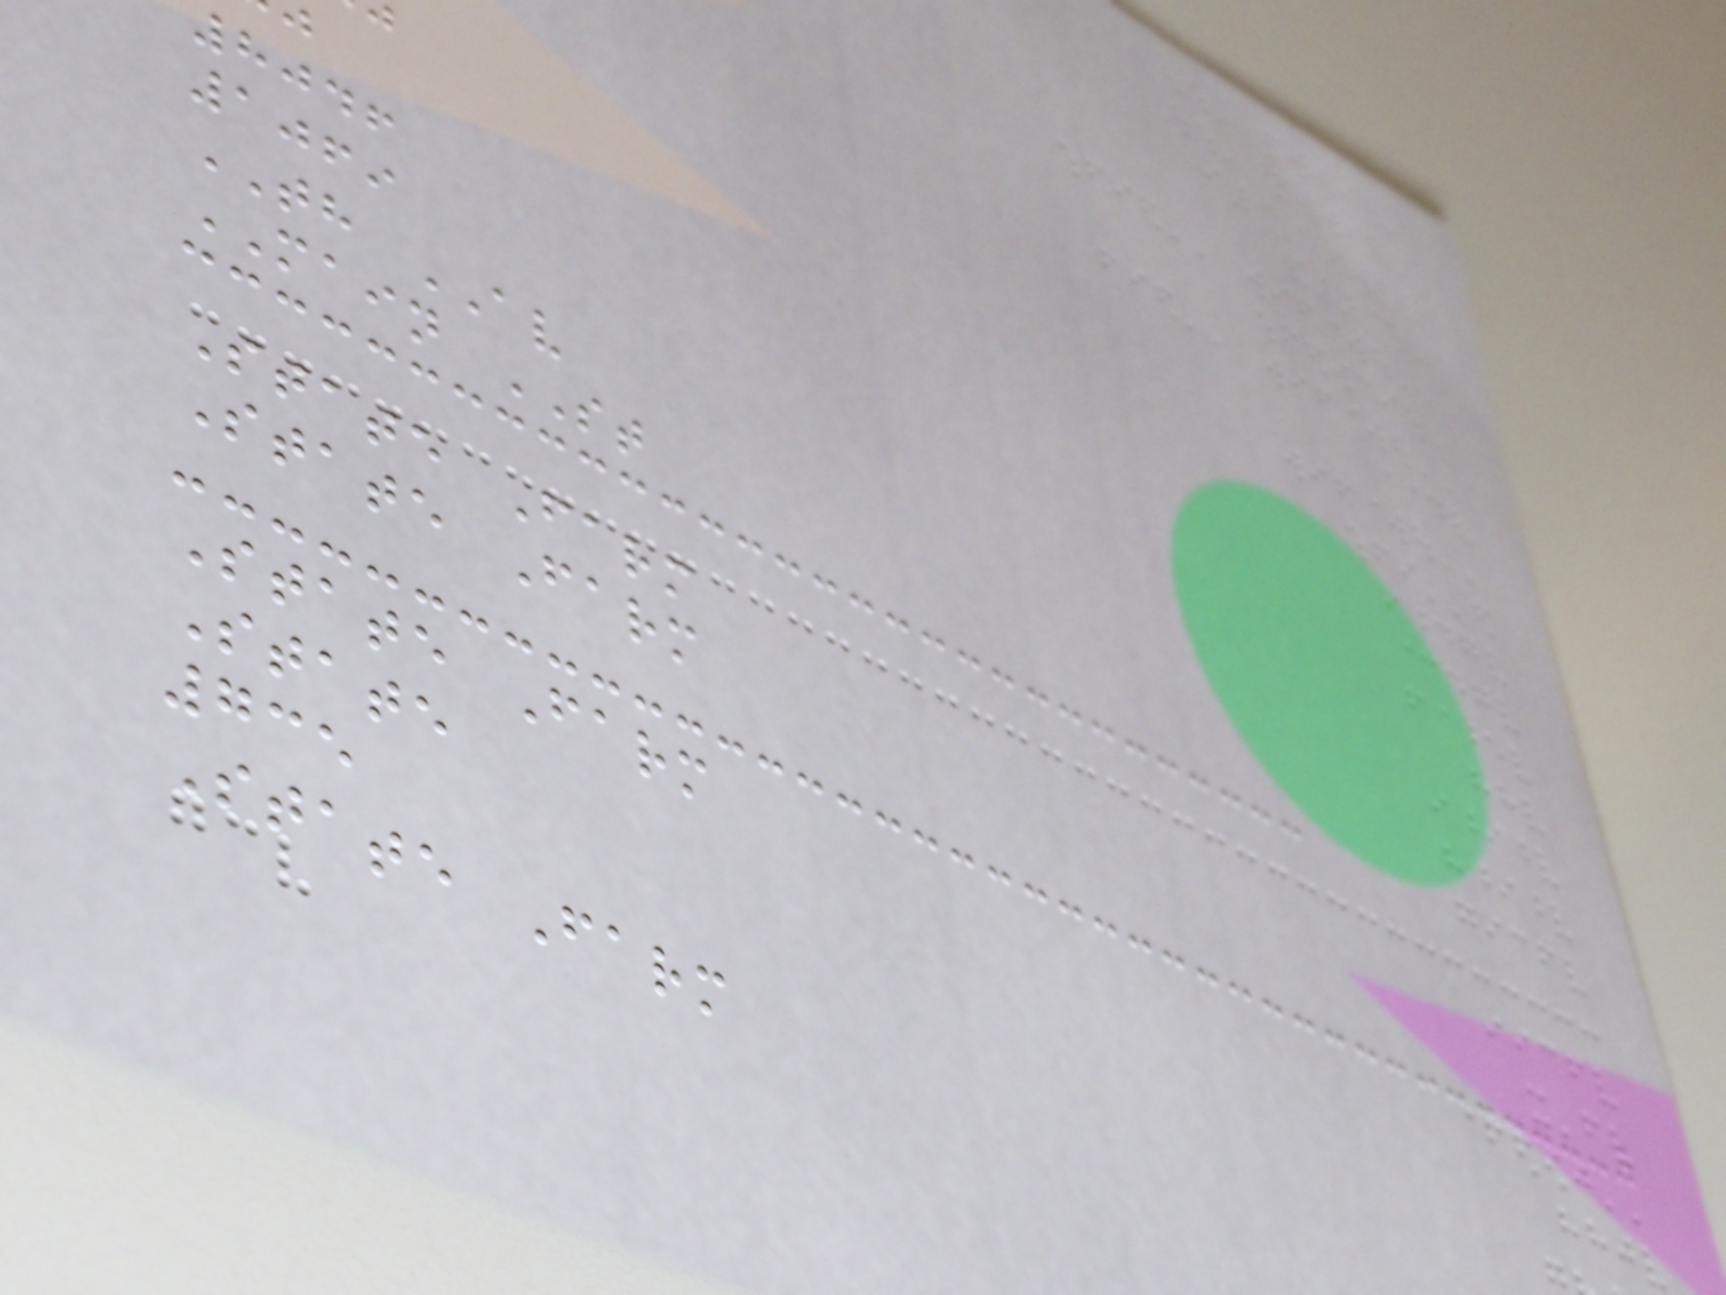8046
1069
TH AV
MAIN ST
State Farm
State Farm
State Farm
State
735
State Farm
